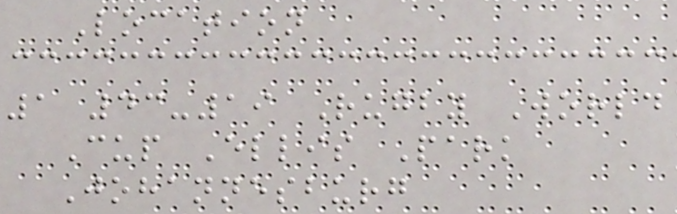Location
1 43-19 Rugby World
Cup Ellis Park
Johannesburg
